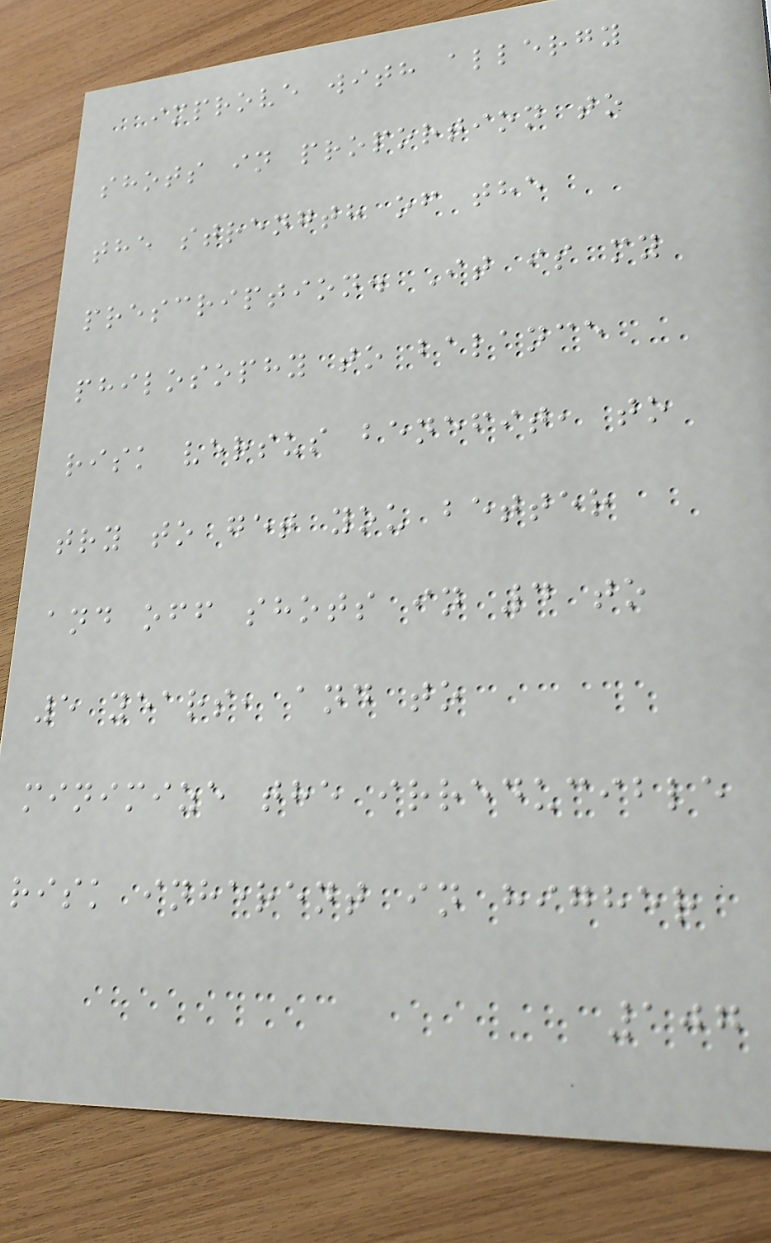improve with allergy
shots in proportion to
the strength of the
prescription. It is my
philosophy to balance
risk versus benefit, to
try to get you better
and off shots in 4 to
5 years, and to
minimize the irreducible
risk inherent in higher
107
